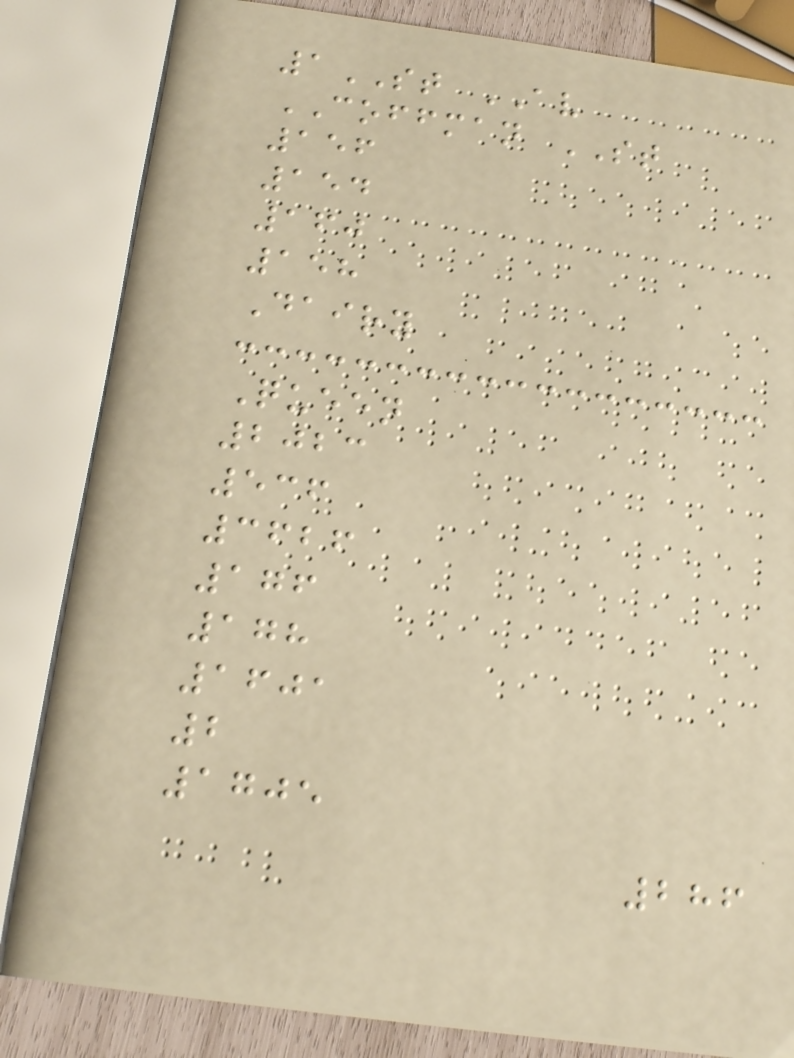1ST AV
COFFMAN ST
156
154
160
158
Dairy
Queen
2023
536
3626
176
178
1601
2
1705
286
